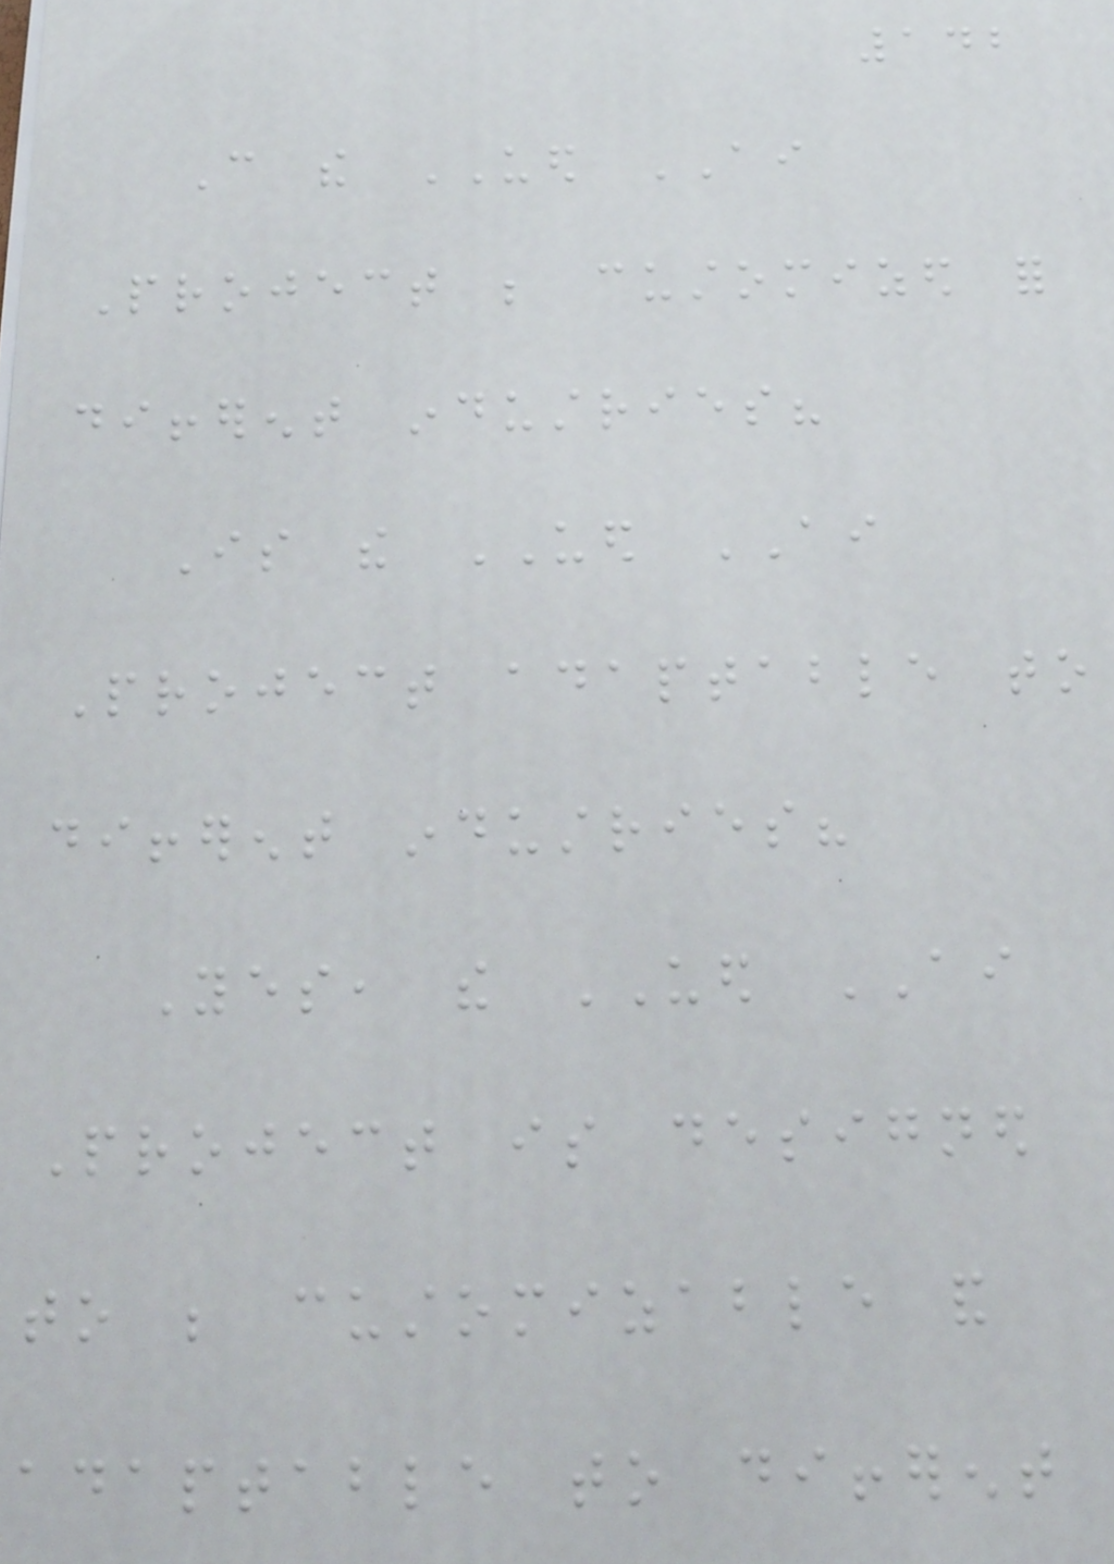142
Can the UED AI
Project be customized for
different industries?
Is the UED AI
Project adaptable to
different industries?
Yes, the UED AI
Project is designed
to be customizable and
adaptable to different
